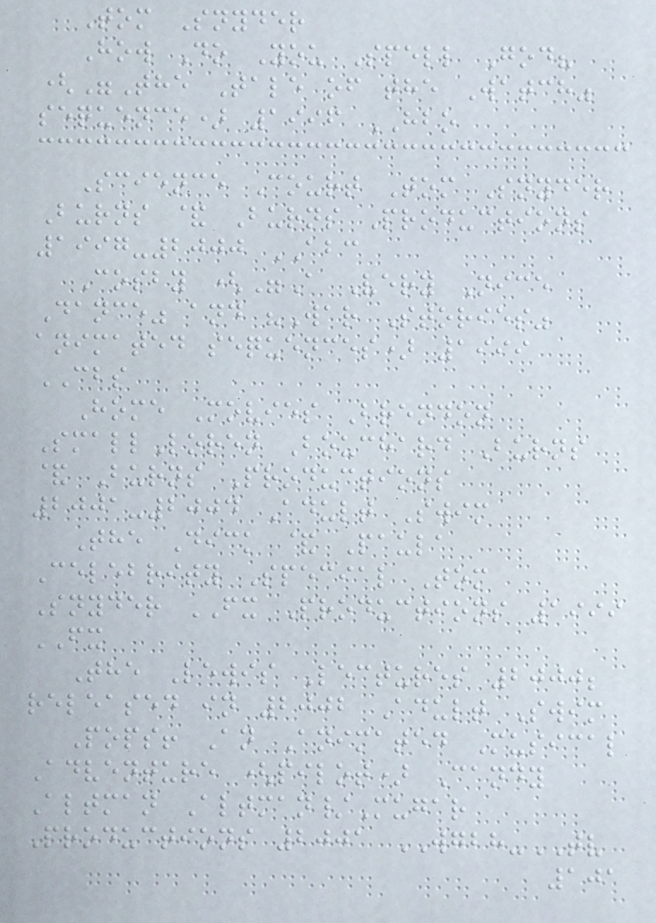Tom Snyder
How Do You Spell God?
("The Tale of the Watch"
sequence) 1996 HBO
Science Court Tom Snyder
Burns & Burns Productions
1997-2000 ABC
Cosby ("A Very Nice
Dance" and "War Stories"
animated sequences) 1999
CBS
Home Movies Brendon
SmallLoren Bouchard Burns
& Burns Productions
2001-2004 Adult Swim
The Dick & Paula
Celebrity Special Tom
Snyder FX Productions 1999
FX
The Lewis Lectures 2000;
released in 2002 Adult Swim
Pops! An Animated Musical
Adventure (pilot) Candy
Altman Altman/Mugar
Productions 2001 WGBH-TV
101
